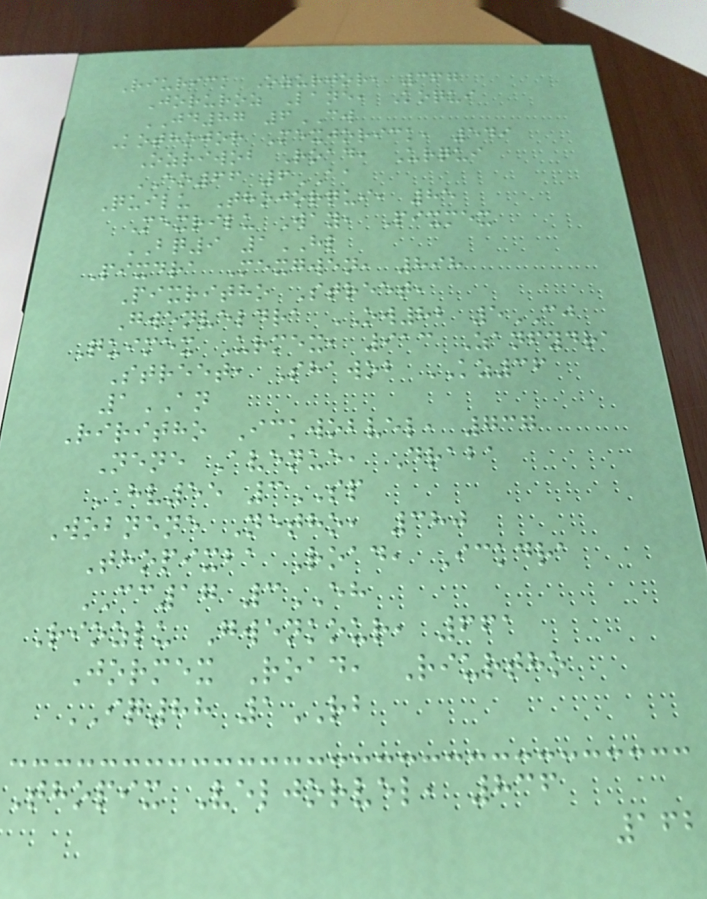Riurick Ozurjor, 367
Joruroz Lane, Koqui
JD87 6CW
Kothojor Mexjorick, 549
Ozriwob Road, Urqui
EO66 6AA
Quilu Thojorqui, 85
Mexrilu Way, Pixmex
BQ9 1HL
Pixdra Mexgwen, 898
Pixritho Street,
Gwenveldra OW82 5CJ
Quimex Urmex, 913 Zanfydra
Street, Shawob KZ36
1AN
Riritho Ickwobvel, 737
Nene Avenue, Draba
HV55 3SP
Wobnene Netho, 380
Thopixba Road, Ickdra
CC17 3EH
Riozlu Gwenkour, 661
Jormex Road, Riurtho
IQ88 1RB
Thopix Veljorvel, 836
162
